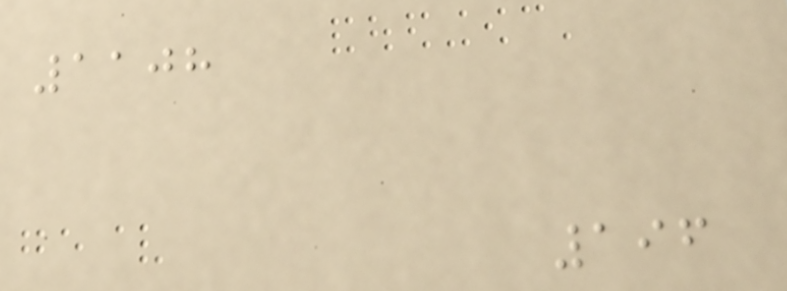1108
196
